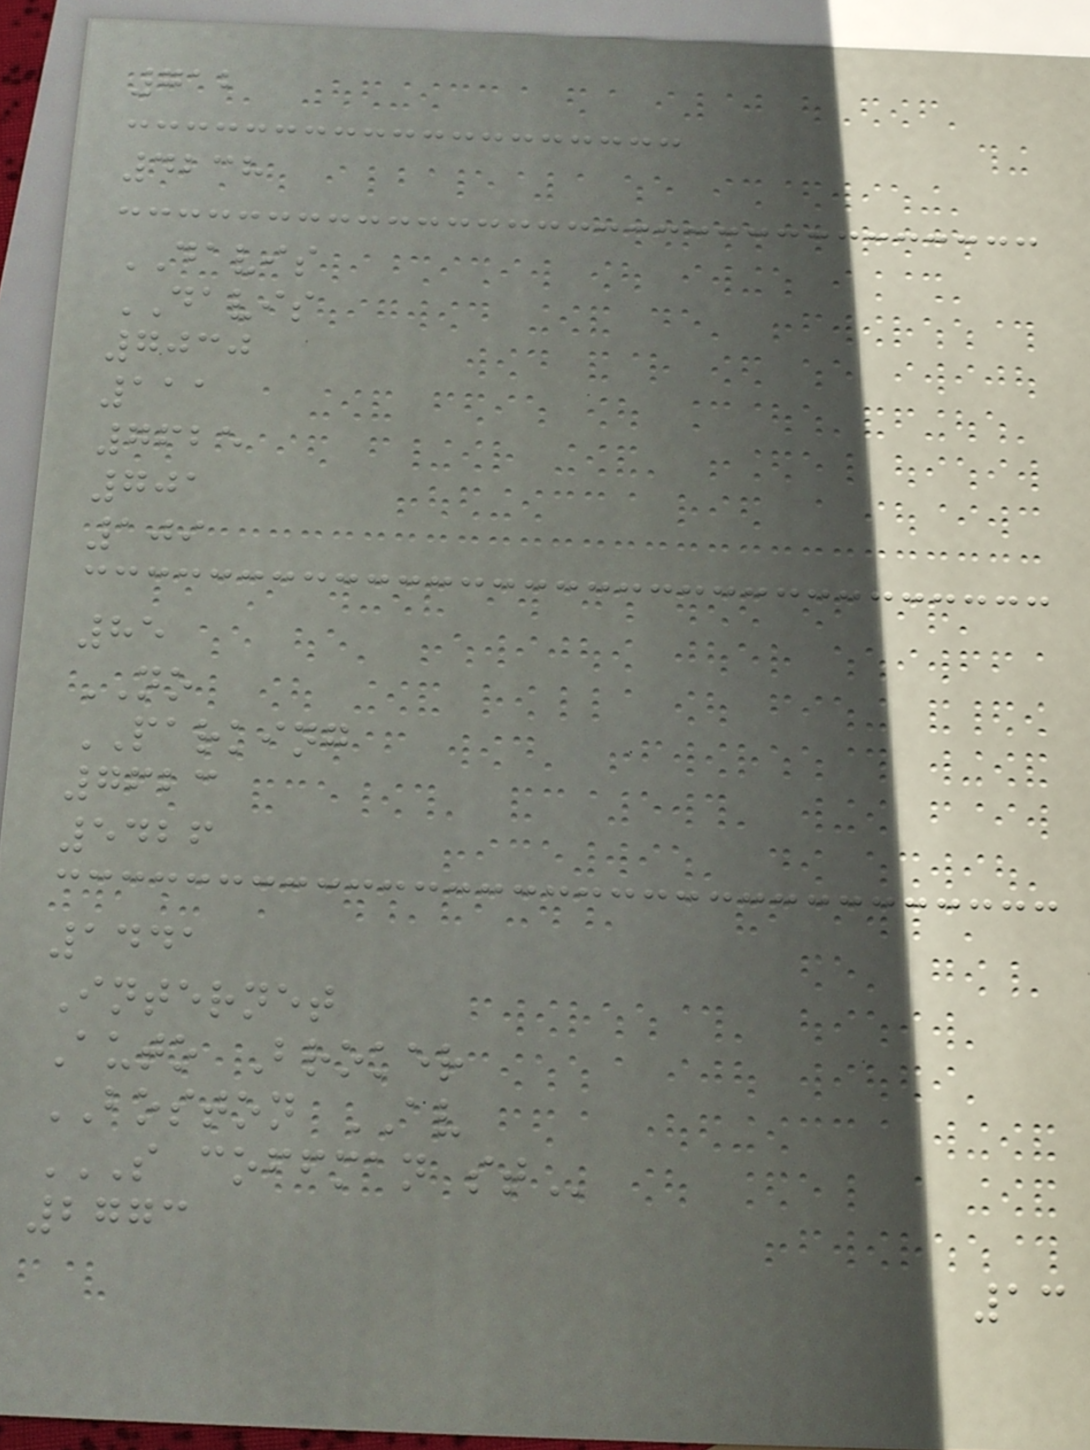712
4238
DAVIS
DAVIS
7030
111
7625
701
109
85
NO
PARKING
7623
5426
1441
Internet
Auto Broker
BOSTON AV
S COFFMAN ST
2773
13
